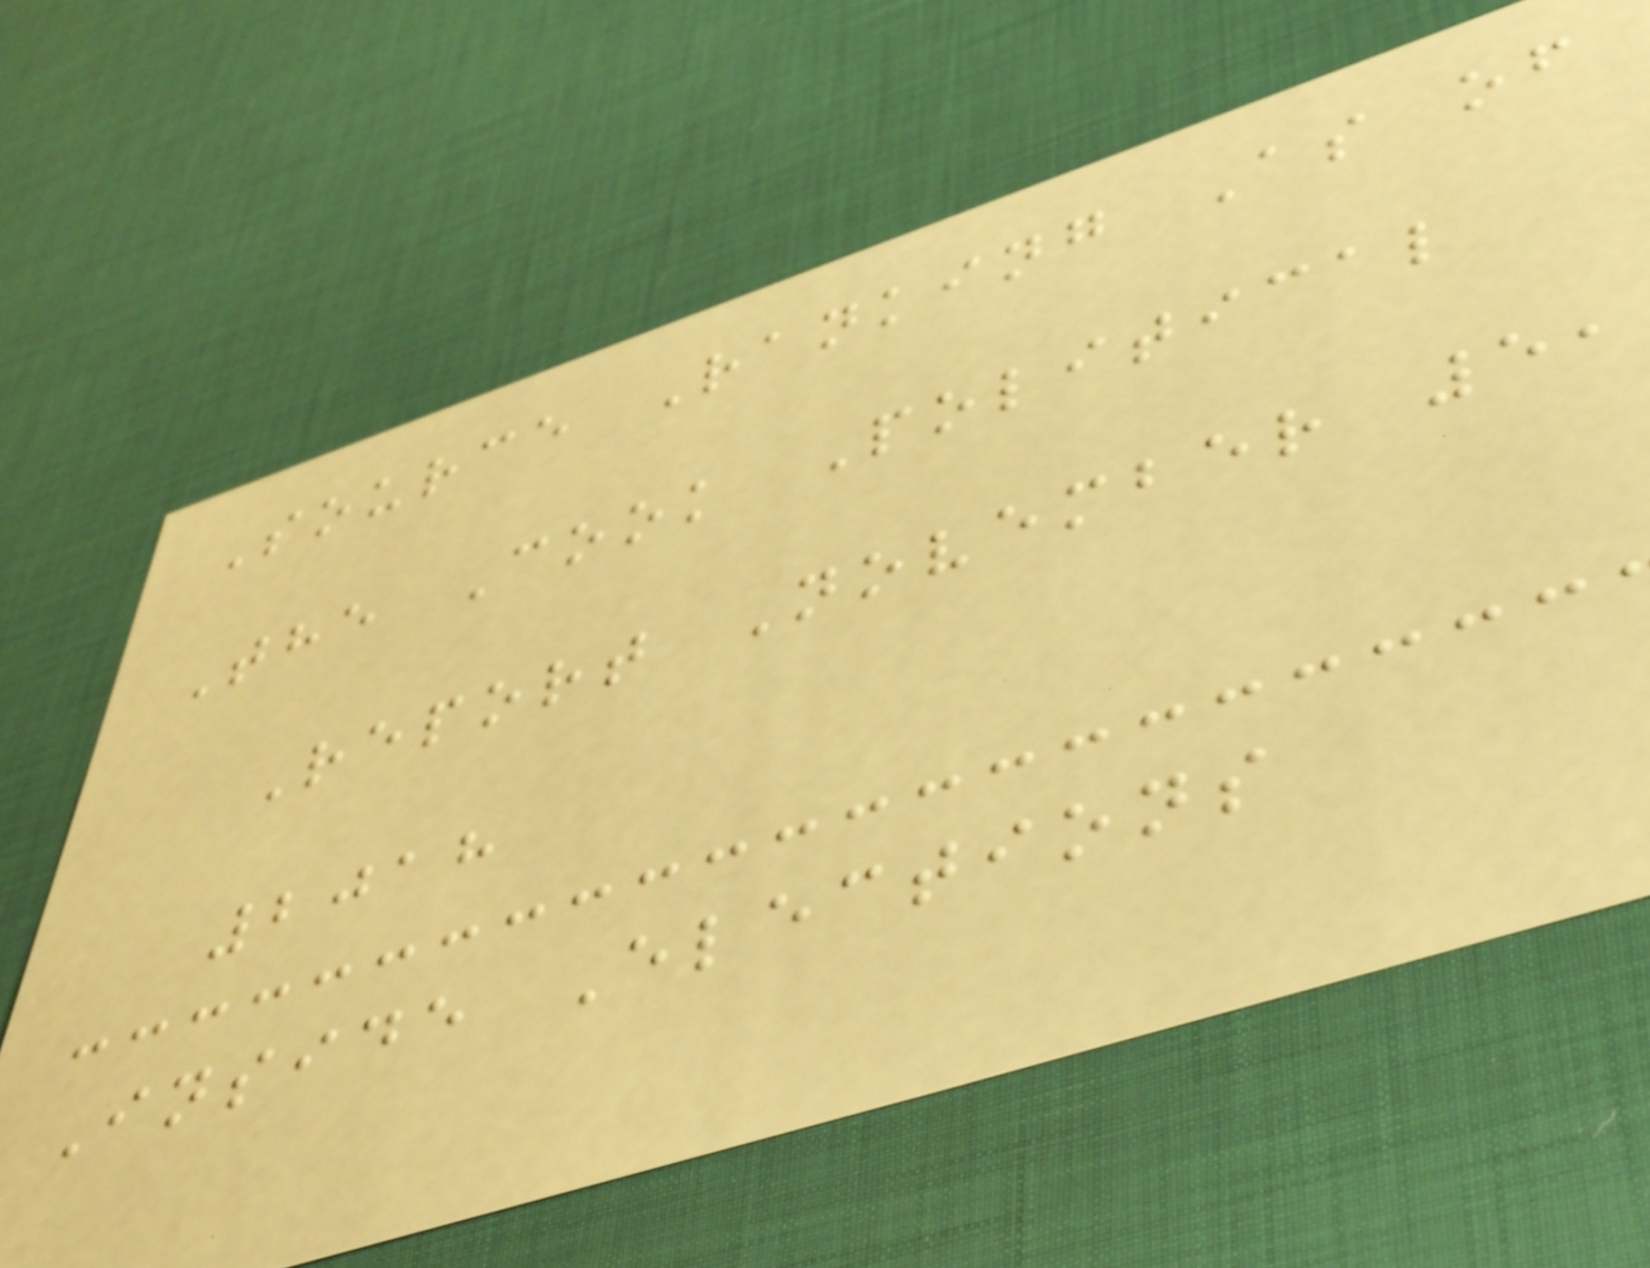Source Ranking As of
The Cook Political
Report November 5,
2018
Inside Elections
